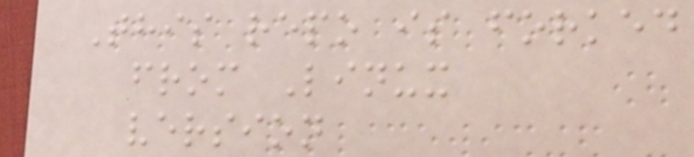This repo is forked
from Linux
version
